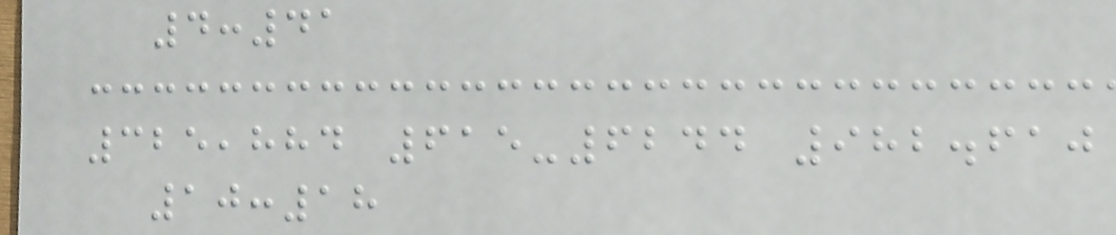4:41
325,884 615-6244 982.610
10:18
